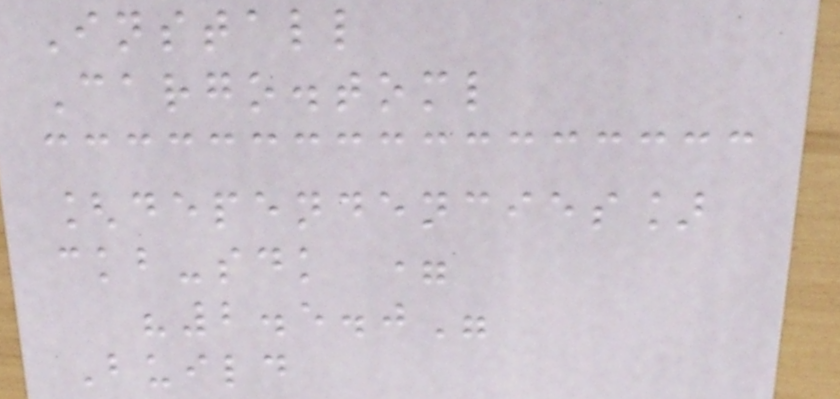Install
Cargo.toml
[dependencies]
ckb-sdk =
"2.5.0"
Build
